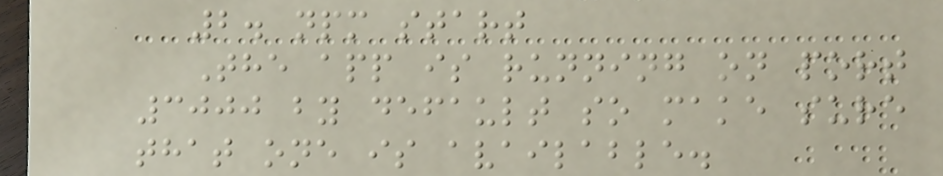2. npm start
The app is running on port
3000 by default so make sure
that one is available.
